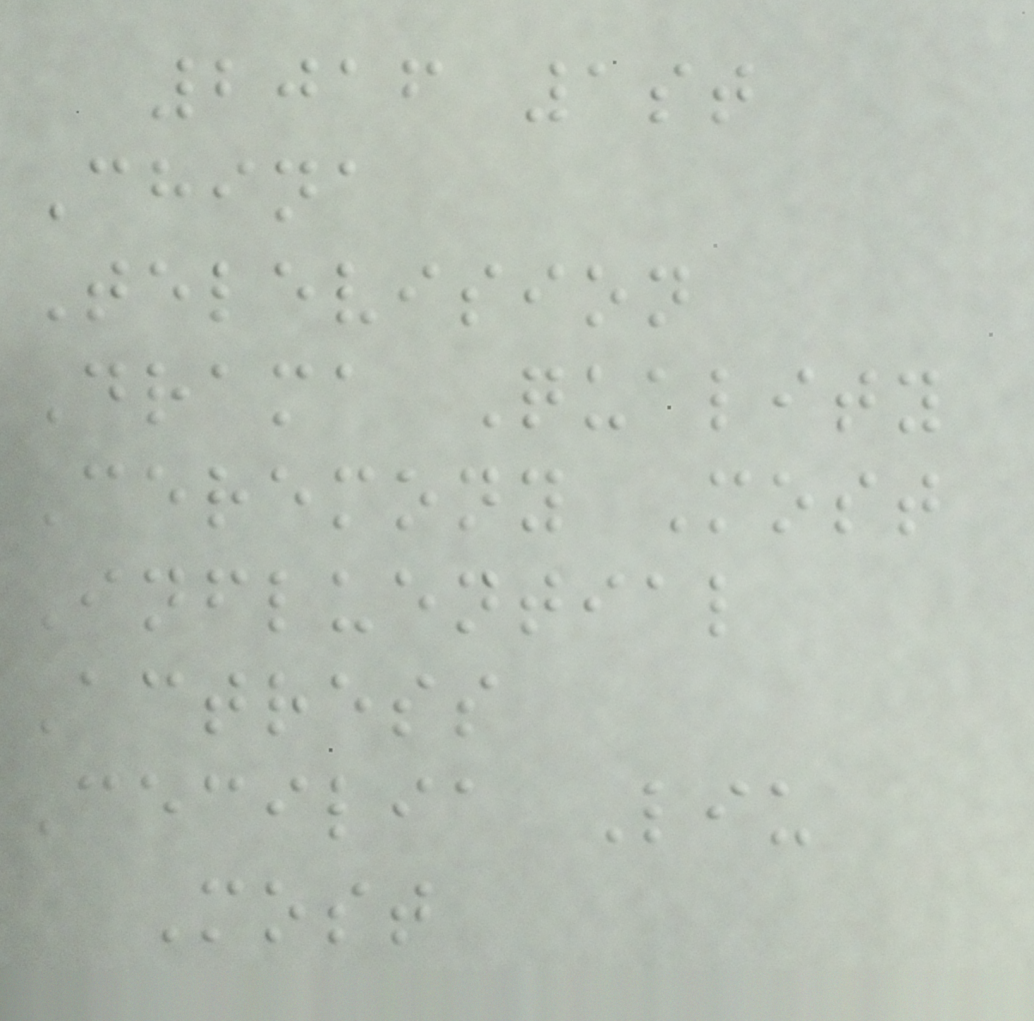2016 1st
China
Television
Drama Quality
Ceremony Most
Influential
Actress
Cecilia Liu
Most
